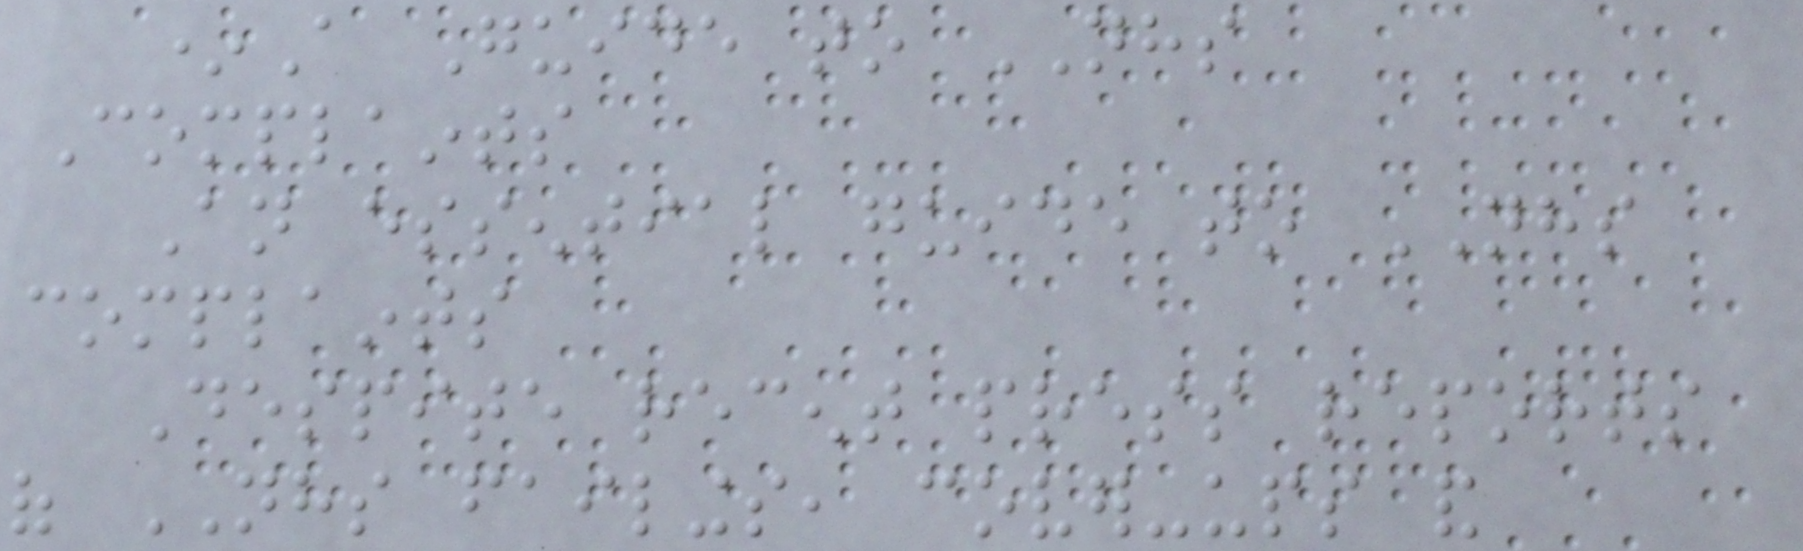*A Guide to NHS
Complaints
An essential guide to NHS
complaints
Despite recent press reports
of NHS failings, cover-ups and
